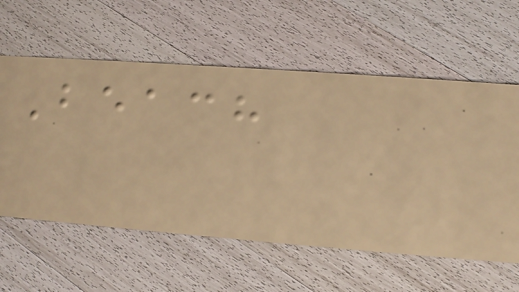Beach
